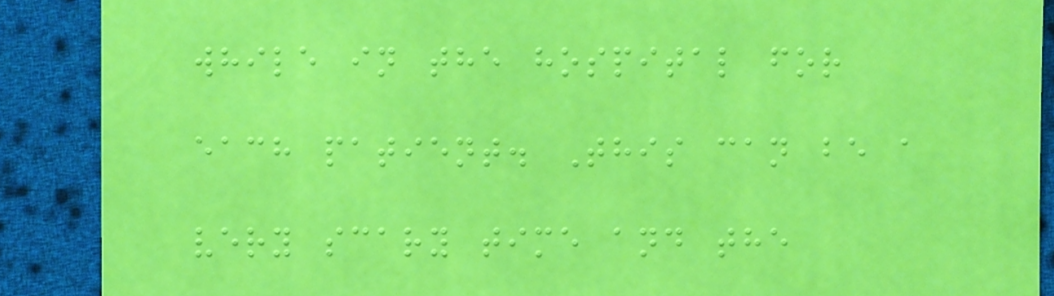while in the hospital for
each patient. This can be a
very scary time and the
